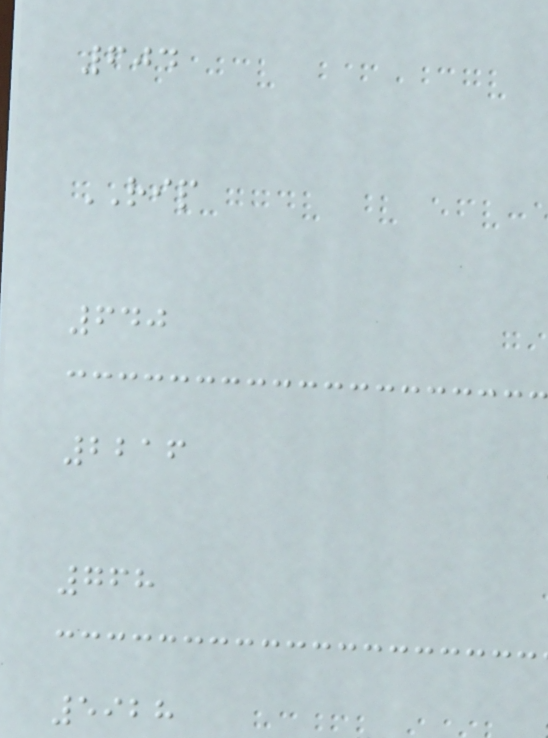604
RIP
640
2216
768
5928
